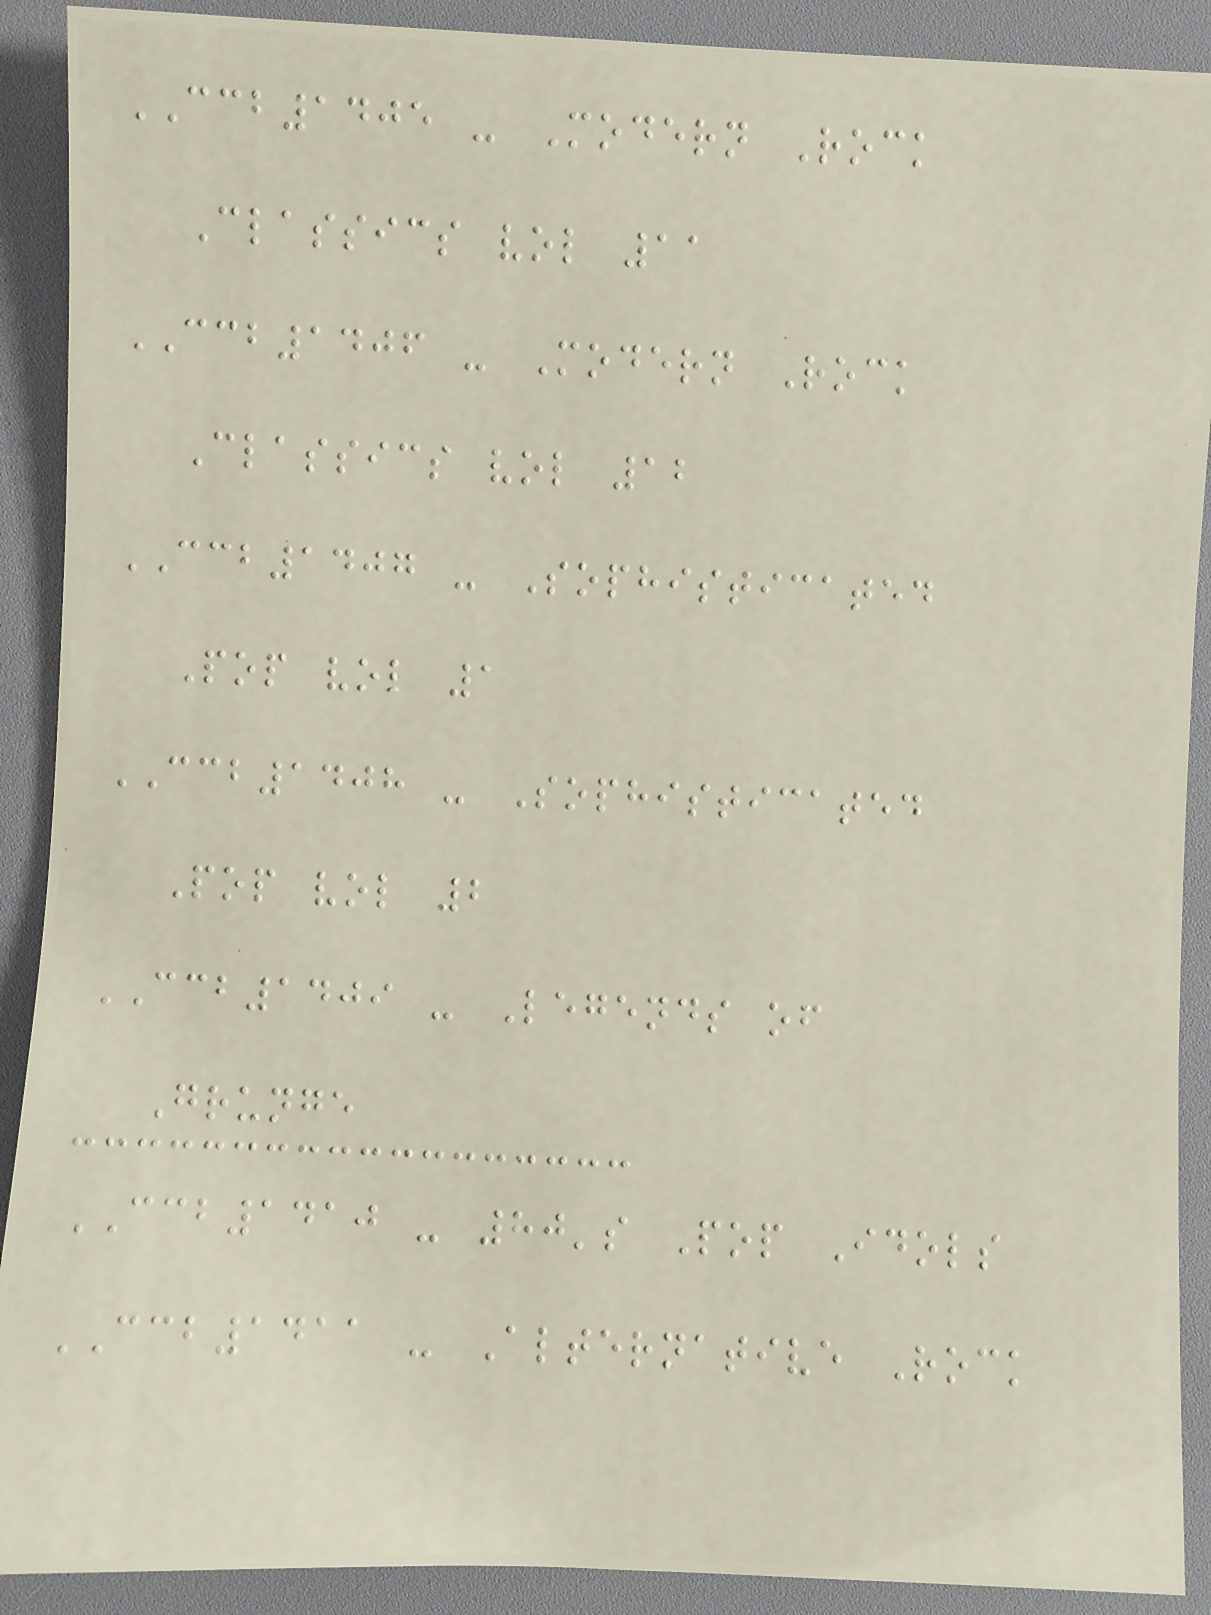CCB1405 - Modern Rock
Classics vol 11
CCB1406 - Modern Rock
Classics vol 12
CCB1407 - Sophisticated
Pop vol 1
CCB1408 - Sophisticated
Pop vol 2
CCB1409 - Legends of
Grunge
CCB1410 - 80's Pop Idols
CCB1411 - Alternative Rock
